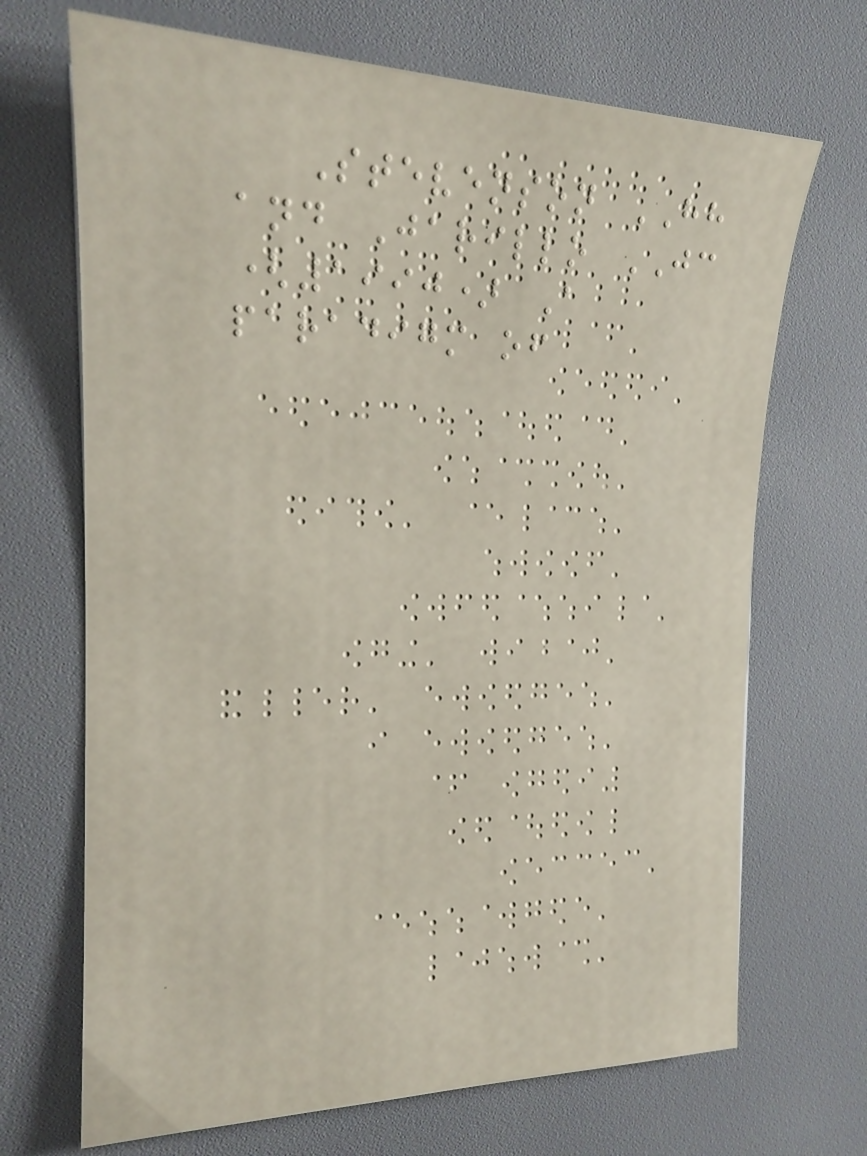Stevenson HH
and Jarillo JC
(1990) A
paradigm of
